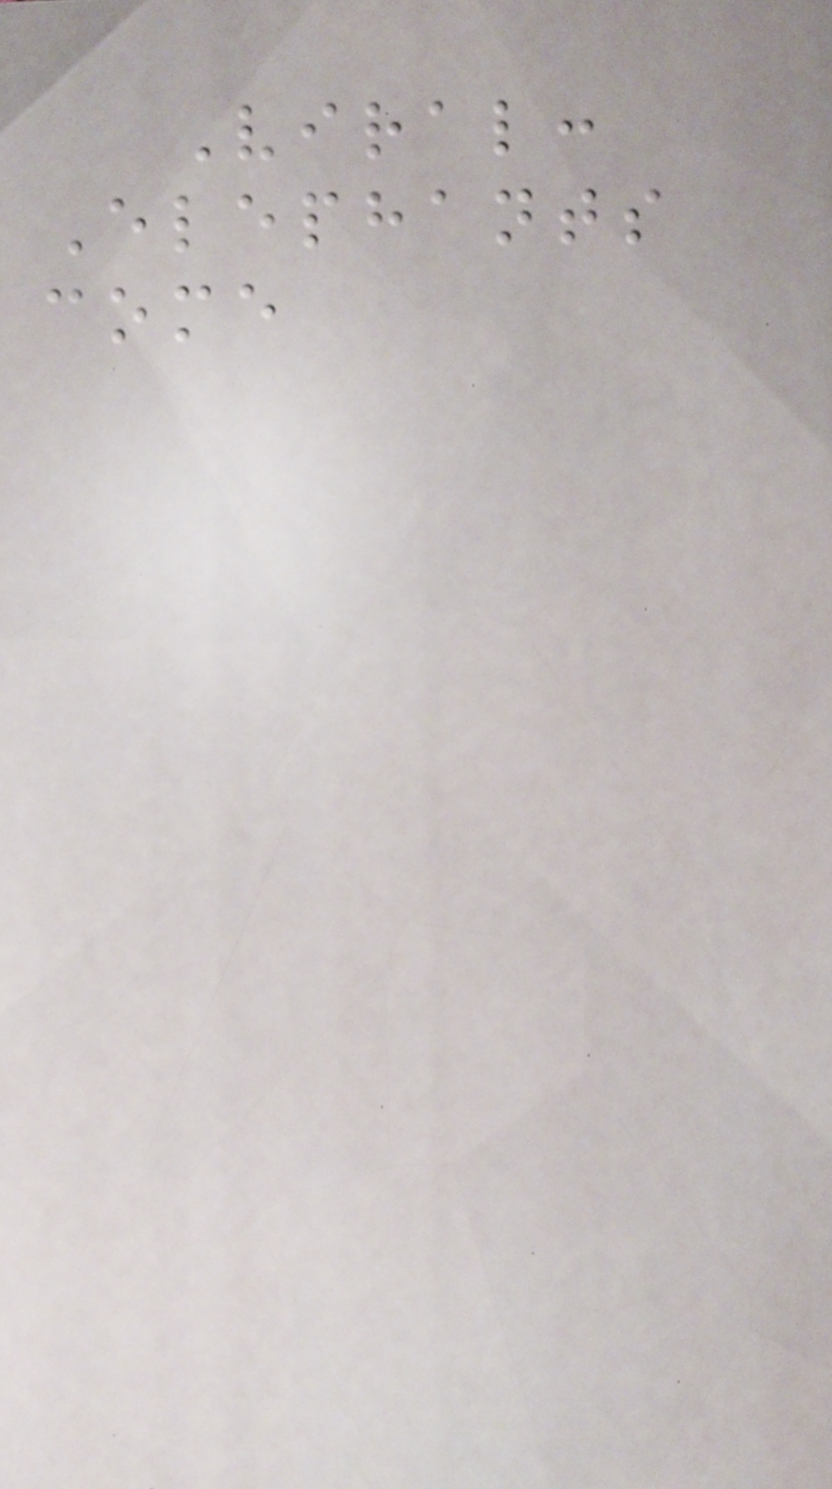Viral:
Elephants
come
